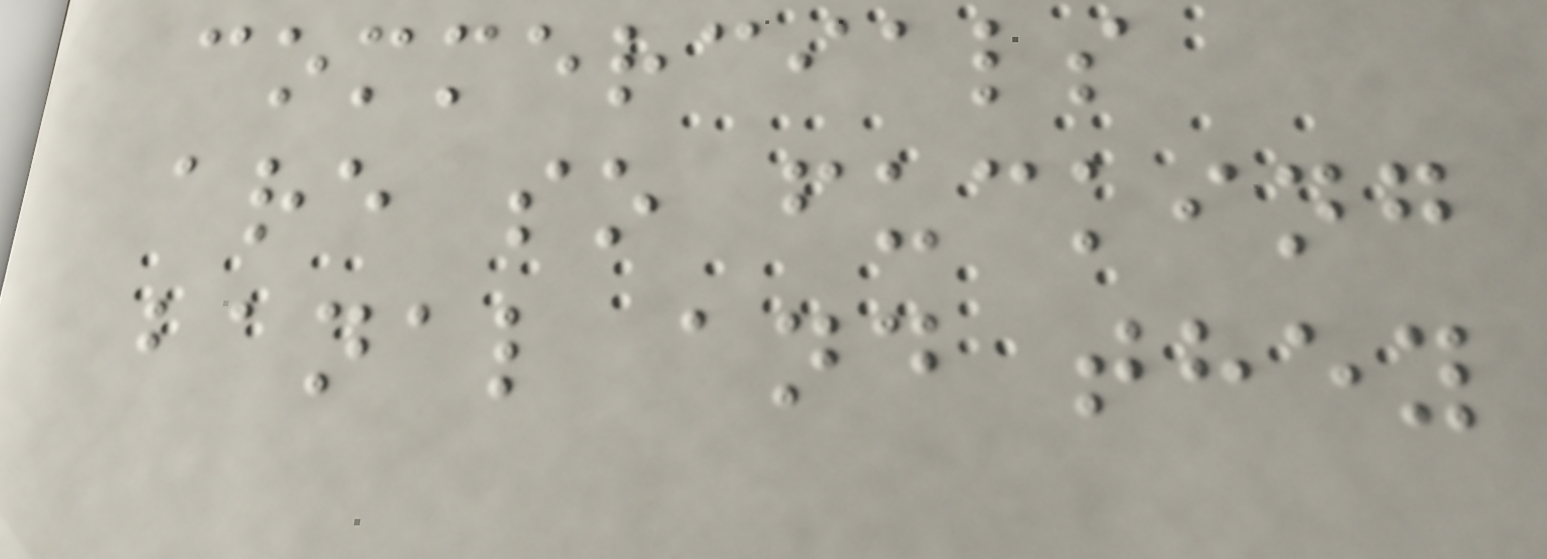commercials
are so fucking
banal and they
